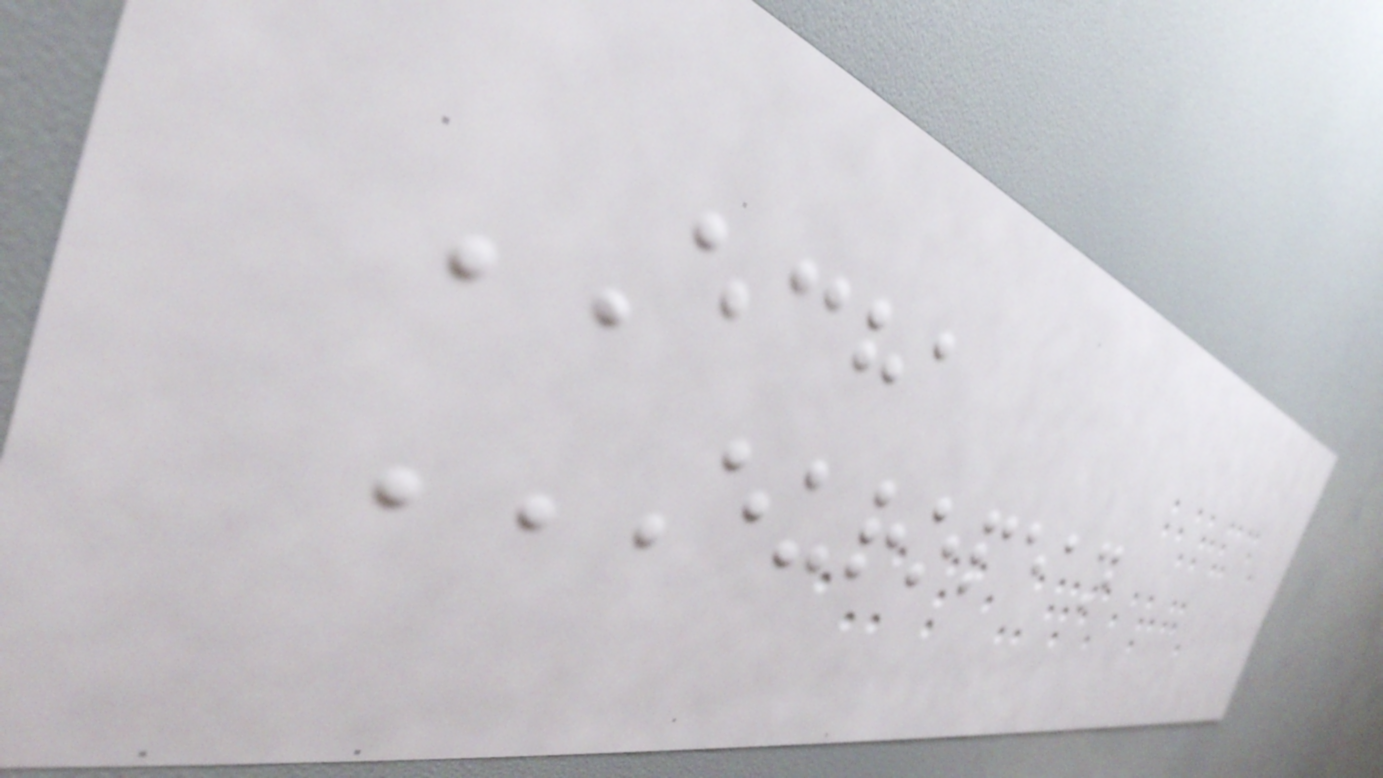ECHA
EUROPEAN
